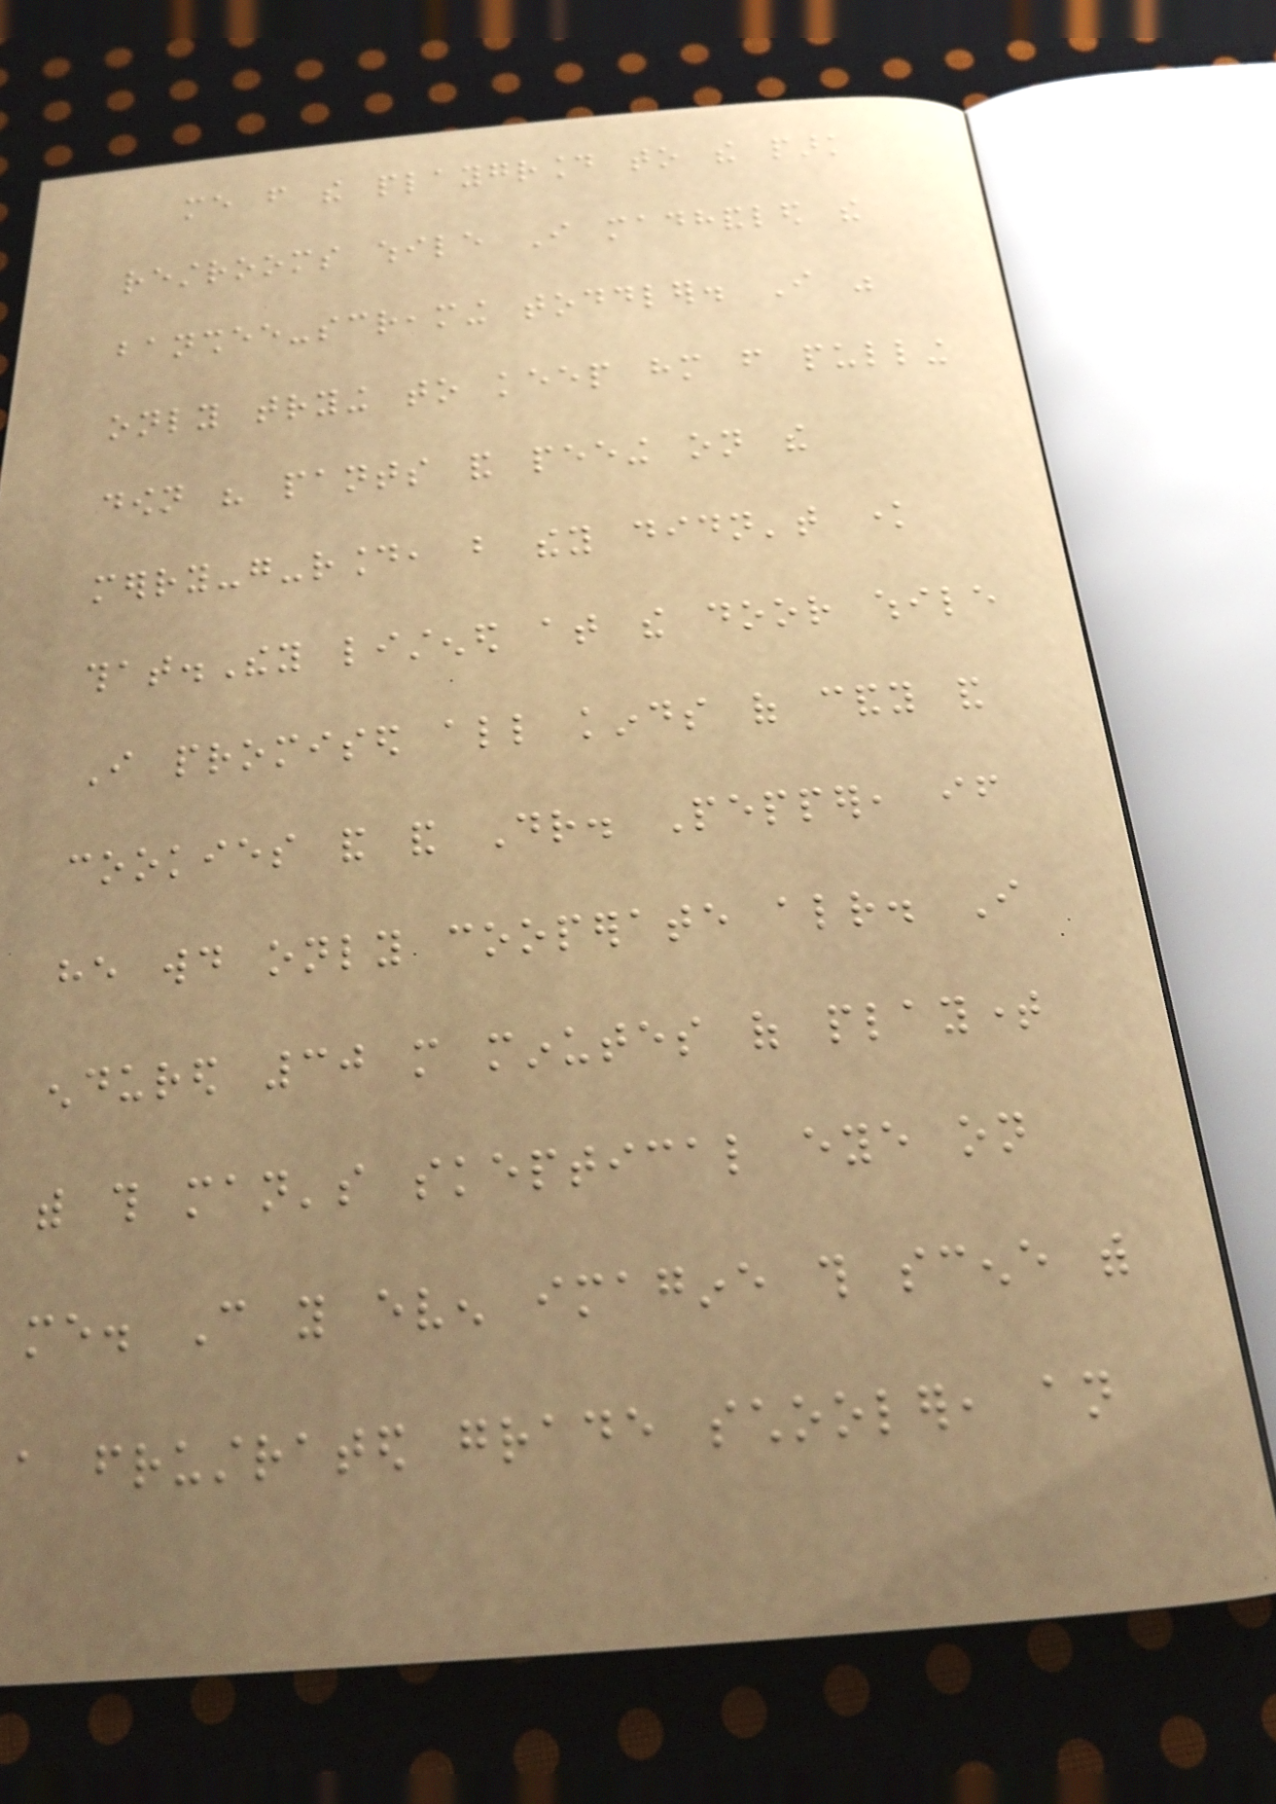me from the playground to the park
restrooms while I madhandled the
banshee-screaming toddler. I was
only trying to keep him from pulling
down his pants and peeing on the
merry-go-round, but they didn't know
that.They listened at the door while
I promised all kinds of candy and
cookies and and Dr. Pepper, if
he would only cooperate already. I
endured 30 more minutes of playtime
with this man's skeptical eye on
me. Can you even imagine this scene with
a frustrated grade schooler, an
